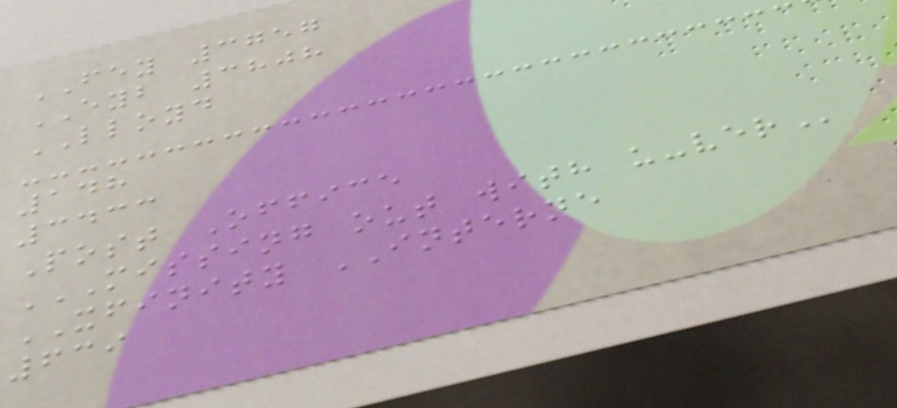FEY 3757
EYB 3808
LLOYD
148
3433
Post Office
MISSING OUT WITH U-VER
XFINITY INTERNE
639
